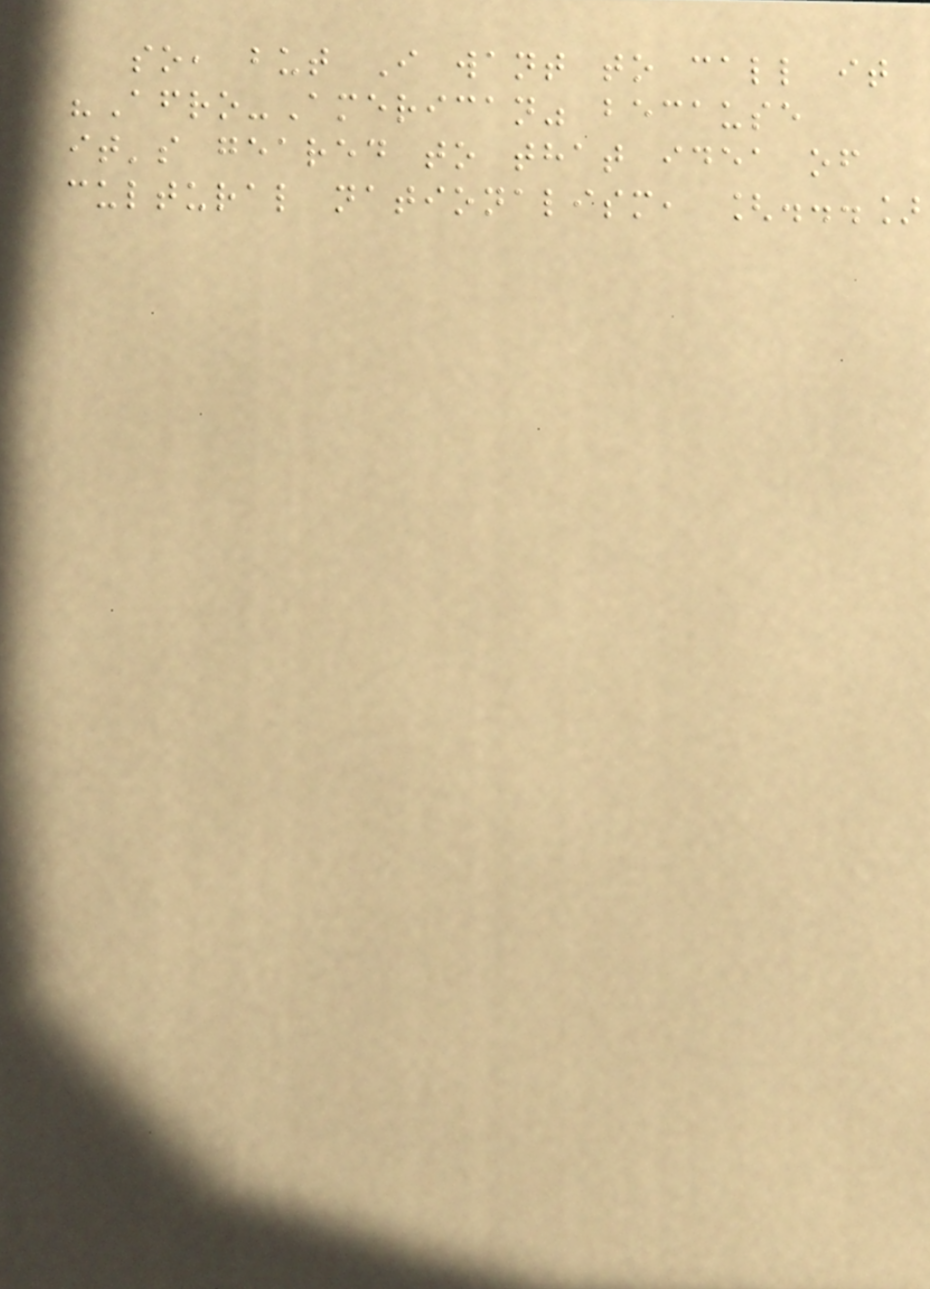so, but I want to call it
"Afro-American" because
it's geared to that idea of
cultural nationalism, [...]
